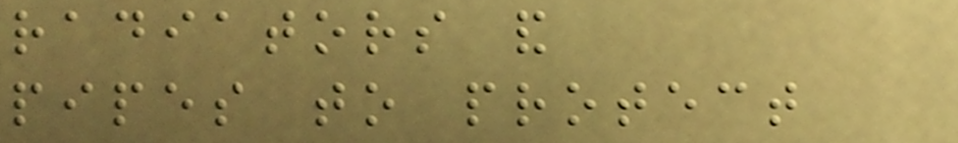radiators and
pipes to protect
